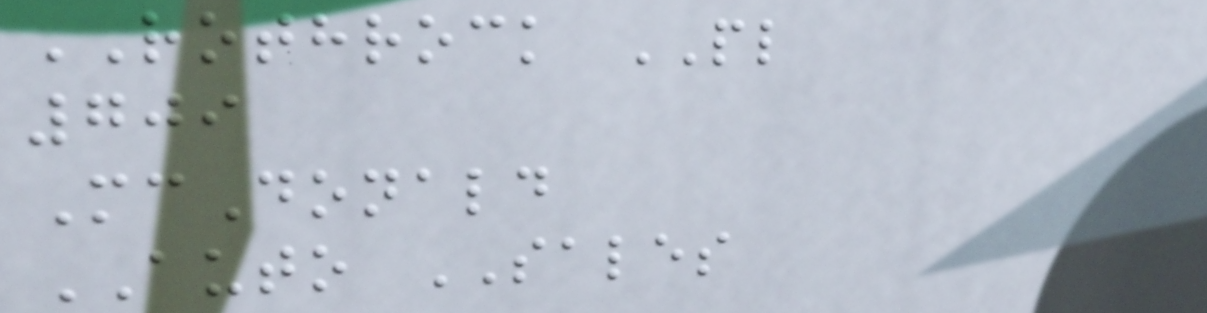ROTHROCK PL
709
McDonald
AUTO SALES
